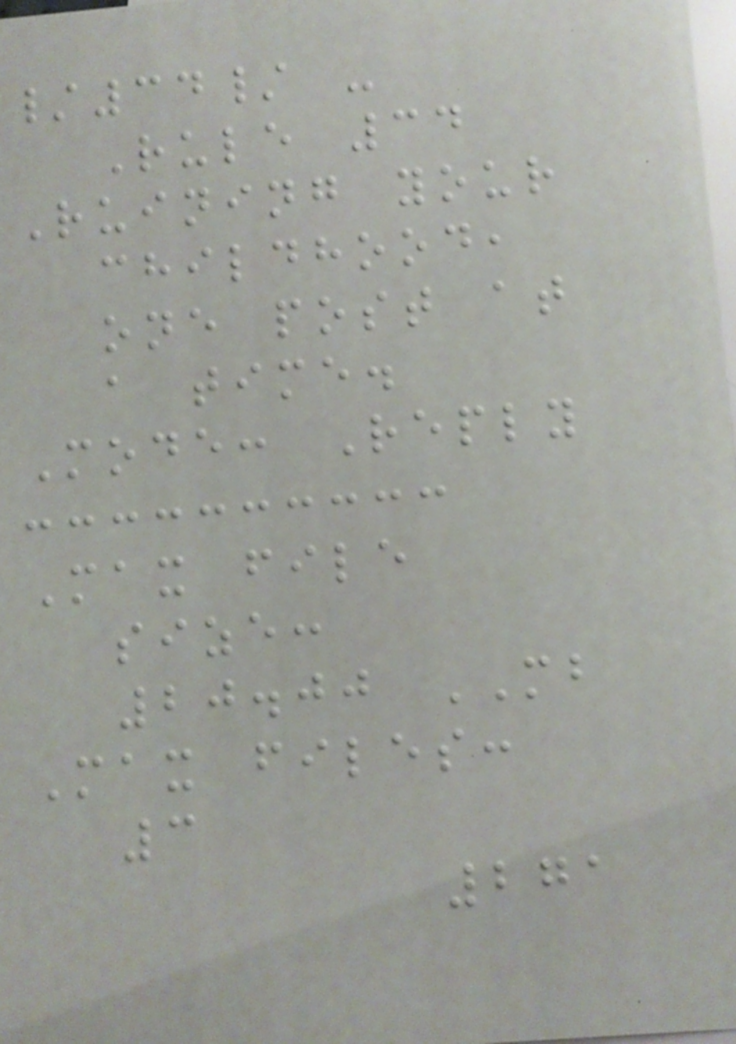/34/ -
Rule 34
Ruining your
childhood,
one post at
a time.
Mode: Reply
Max file
size:
20.00 MB
Max files:
3
271
